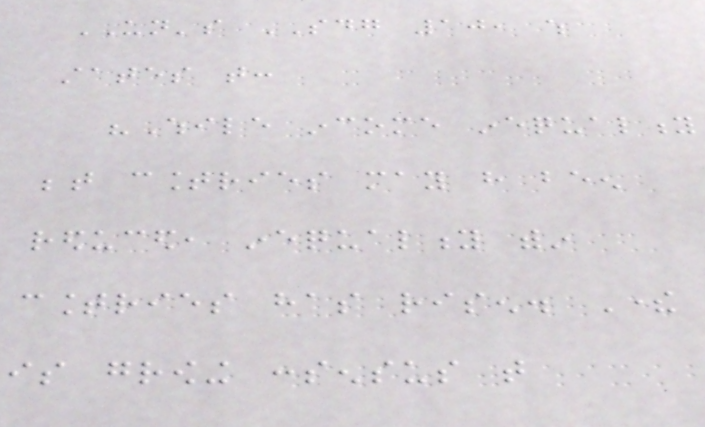UN's SDG 10, which
states that:
"While income inequality
between countries may have been
reduced, inequality within
countries has risen. There
is growing consensus that
